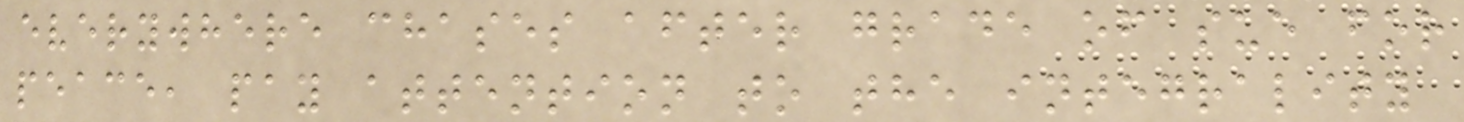everywhere chases after grade of sue for
peace, pay attention to the integrality
